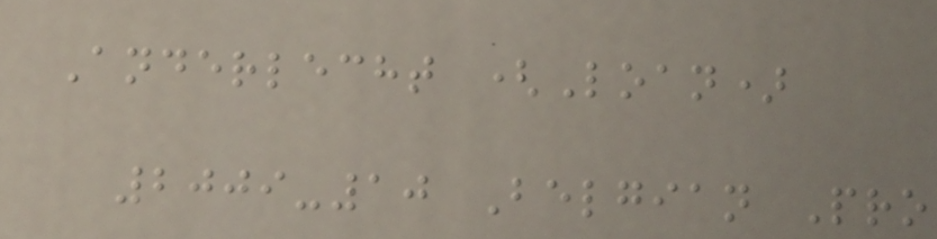Anderlecht (Loan)
2009-10 Belgian Pro
